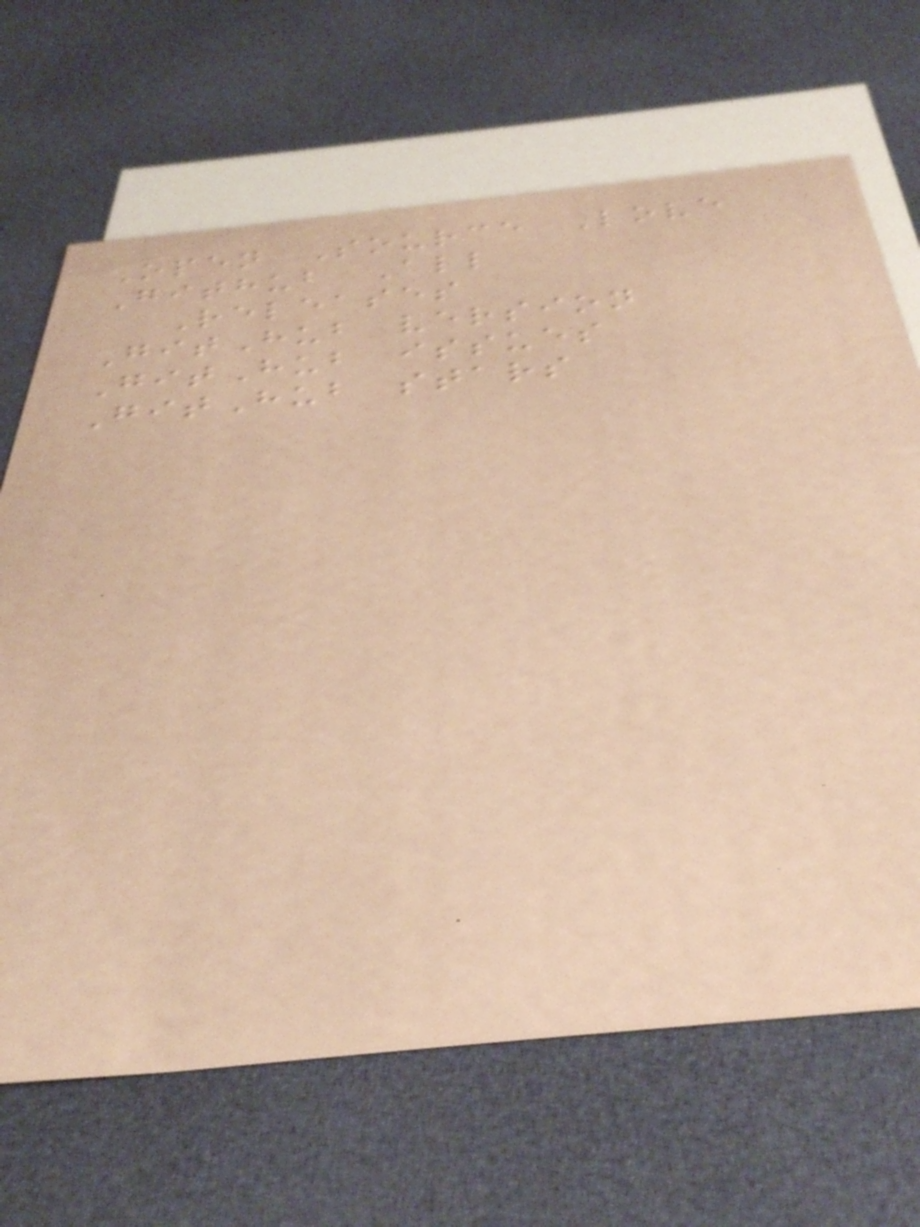Open Source Love
Github All
Releases
GitHub version
GitHub issues
GitHub stars
